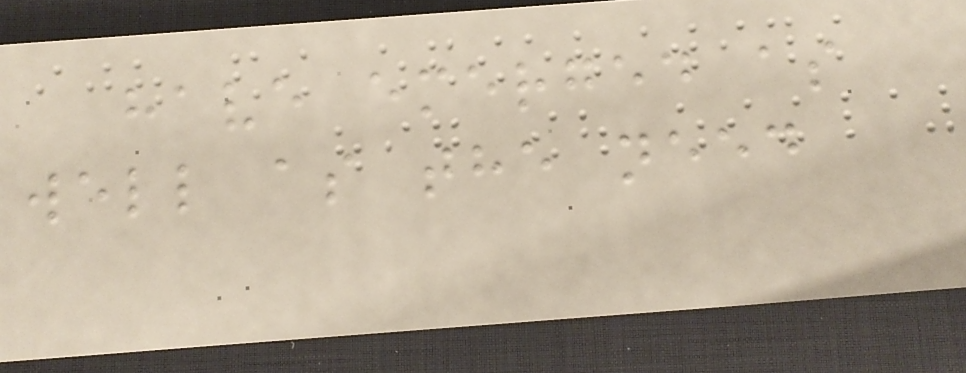have emerged as
well as the need
